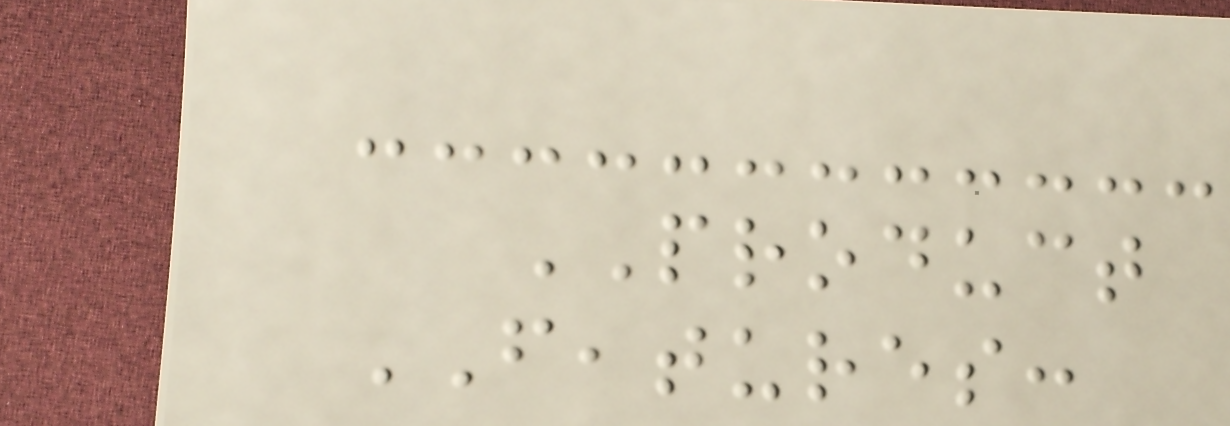PRODUCT
FEATURES:
